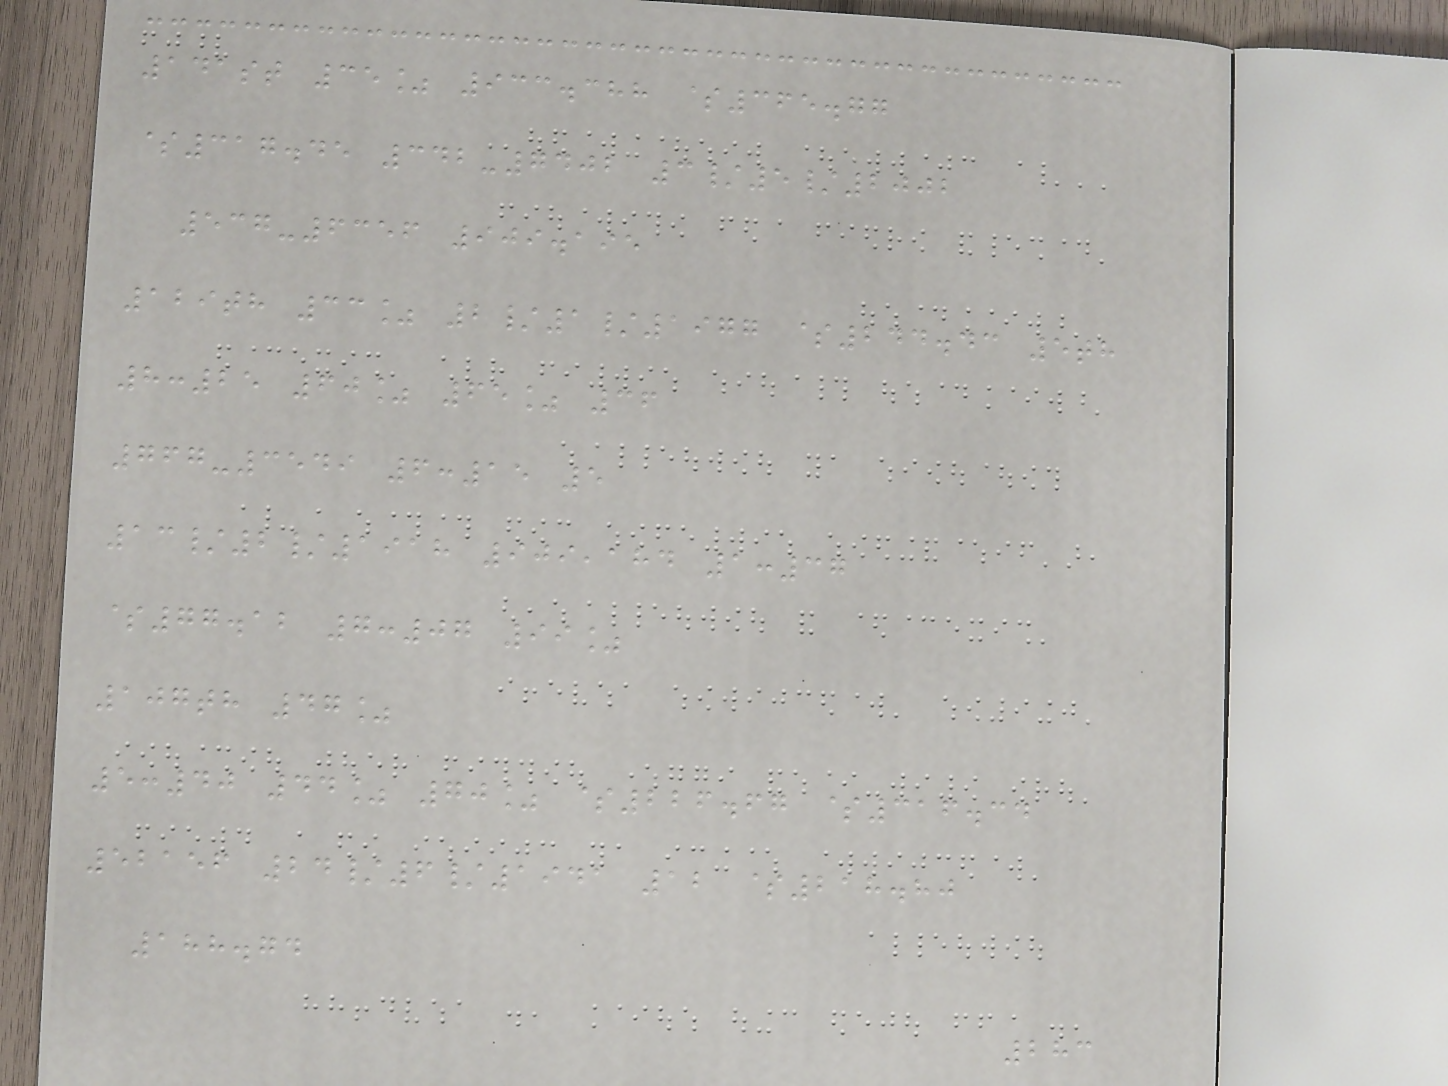141st 35% 933.388 $365.77
$317.45 342-7402 3/5/2002
537-6356 909.195
129th 33% 2/1/1977 $244.43 5th
8:25 60% 65% 36
767-3549 6:15 5
13/2/1918 909,184 1:37
$77.12 7:07 99%
107th 47%
5:40 44% 70% $226.67 $316.34
52156 24/6/1941 12 $218.80
188.74
283
